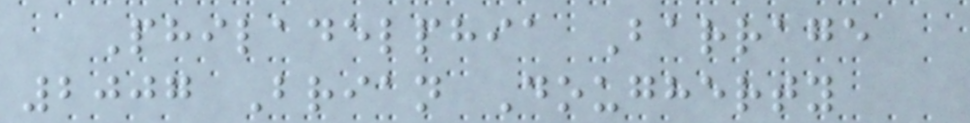Philadelphia Barrage
2007 Brian Dougherty
